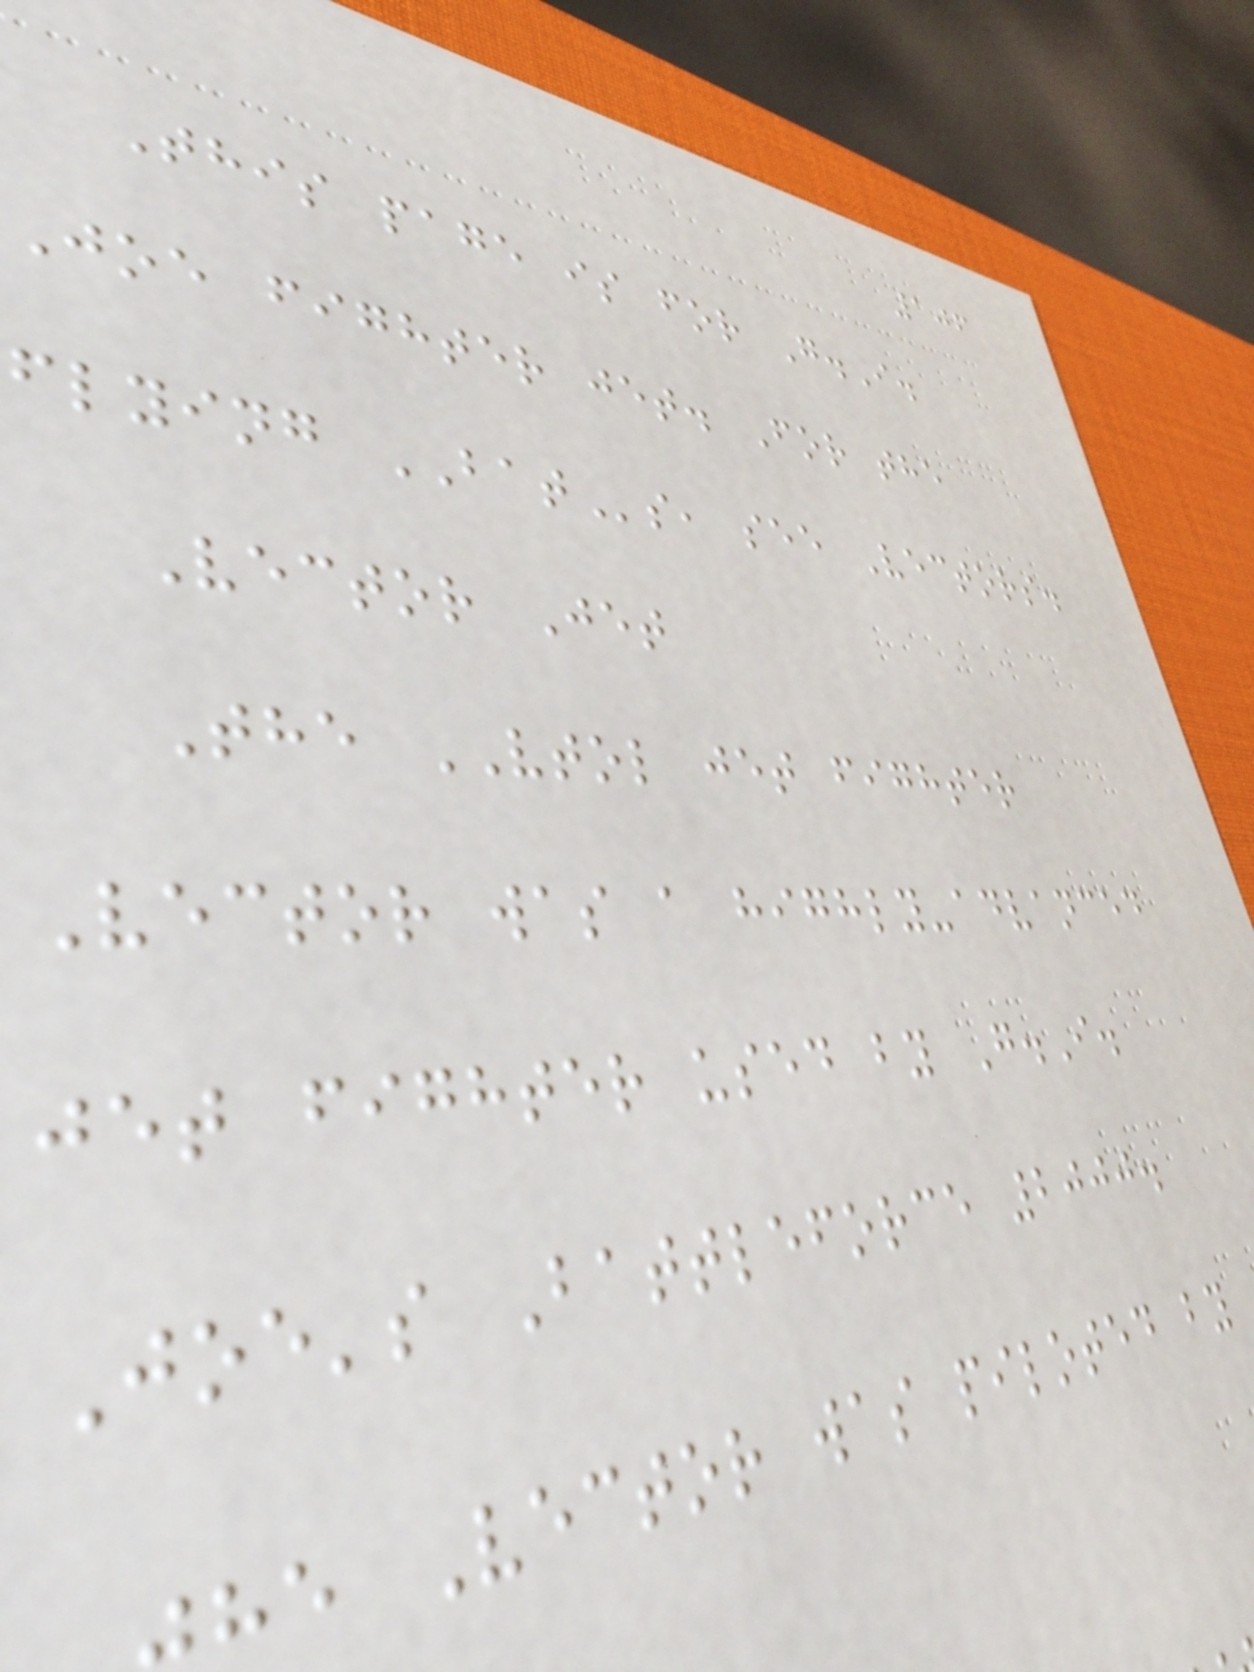106
This page is for G.I.
Joe fighter jet. For the
flying BATs, see Vectors.
Vector Jet
The VTOL jet fighter
Vector was a highly-advanced
jet fighter used by G.I.
Joe's Battleforce 2000.
e Vector was piloted by
